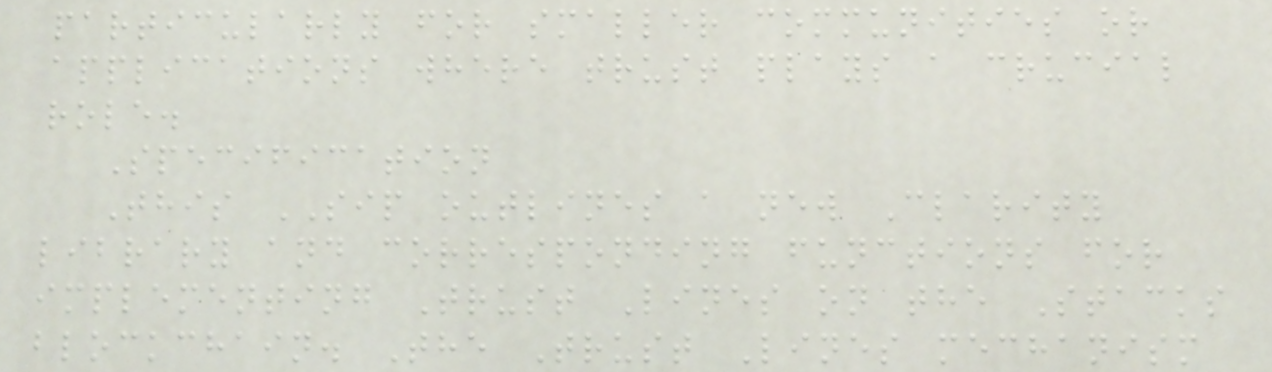particularly for smaller communities or
applications where trust plays a crucial
role.
Specification
This SIP outlines a new Clarity
library and corresponding functions for
implementing Trust Lines on the Stacks
blockchain. The Trust Lines mechanism
